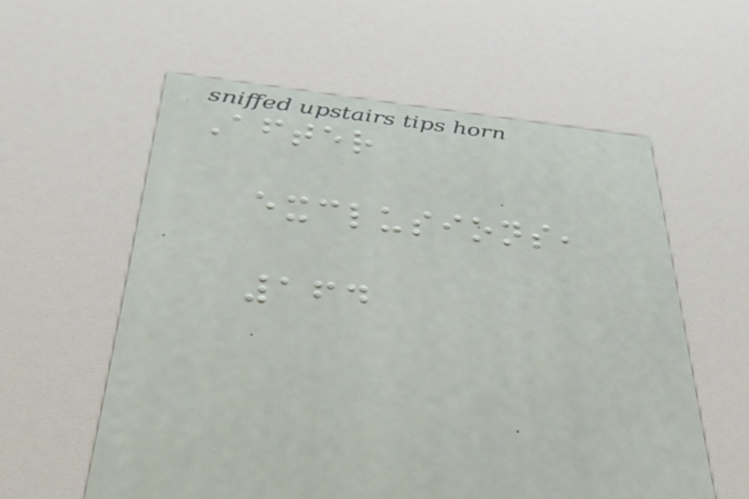After
exclusions,
164
